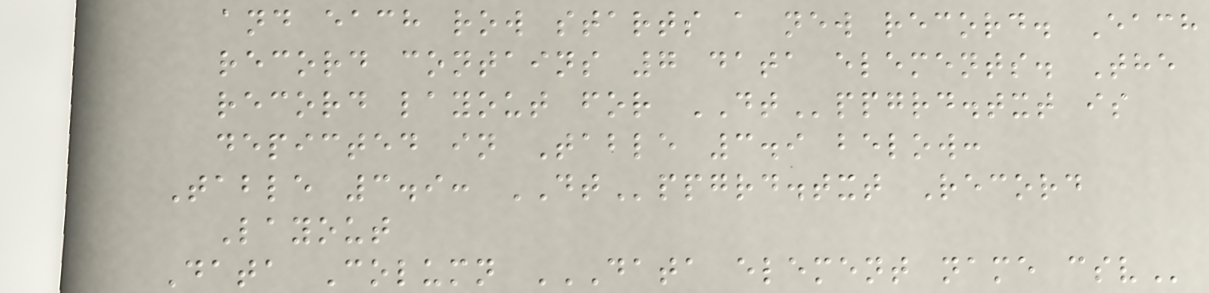and each row starts a new record. Each
record contains 7 data elements. The
record layout for DTppgrd.txt is
depicted in Table 3.9 below:
Table 3.9: DTppgrd.txt Record
Layout
Data Column DATA ELEMENT NAME CSV
